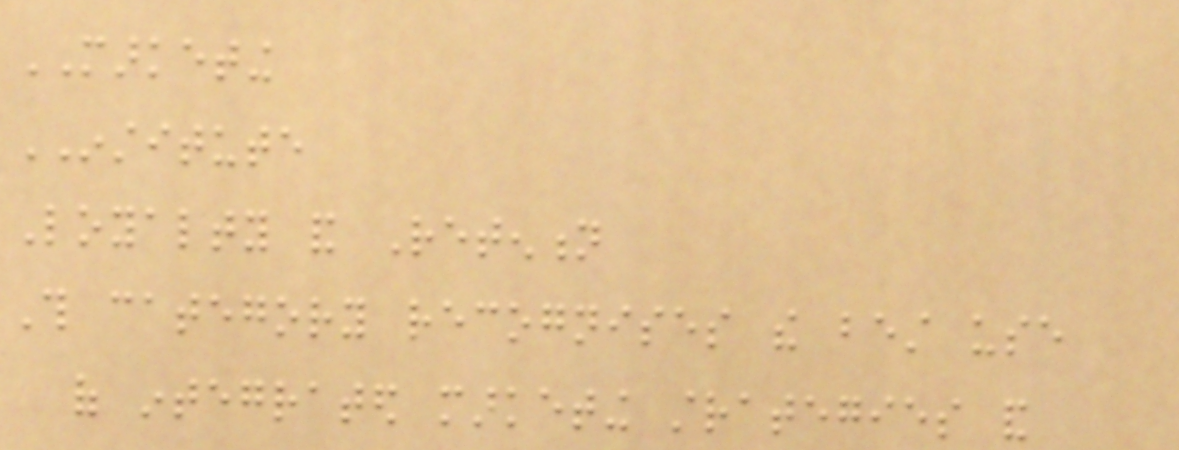MARKETING
INSTITUTE
Loyalty and Retention
This category recognises the best use
of integrated marketing strategies and
